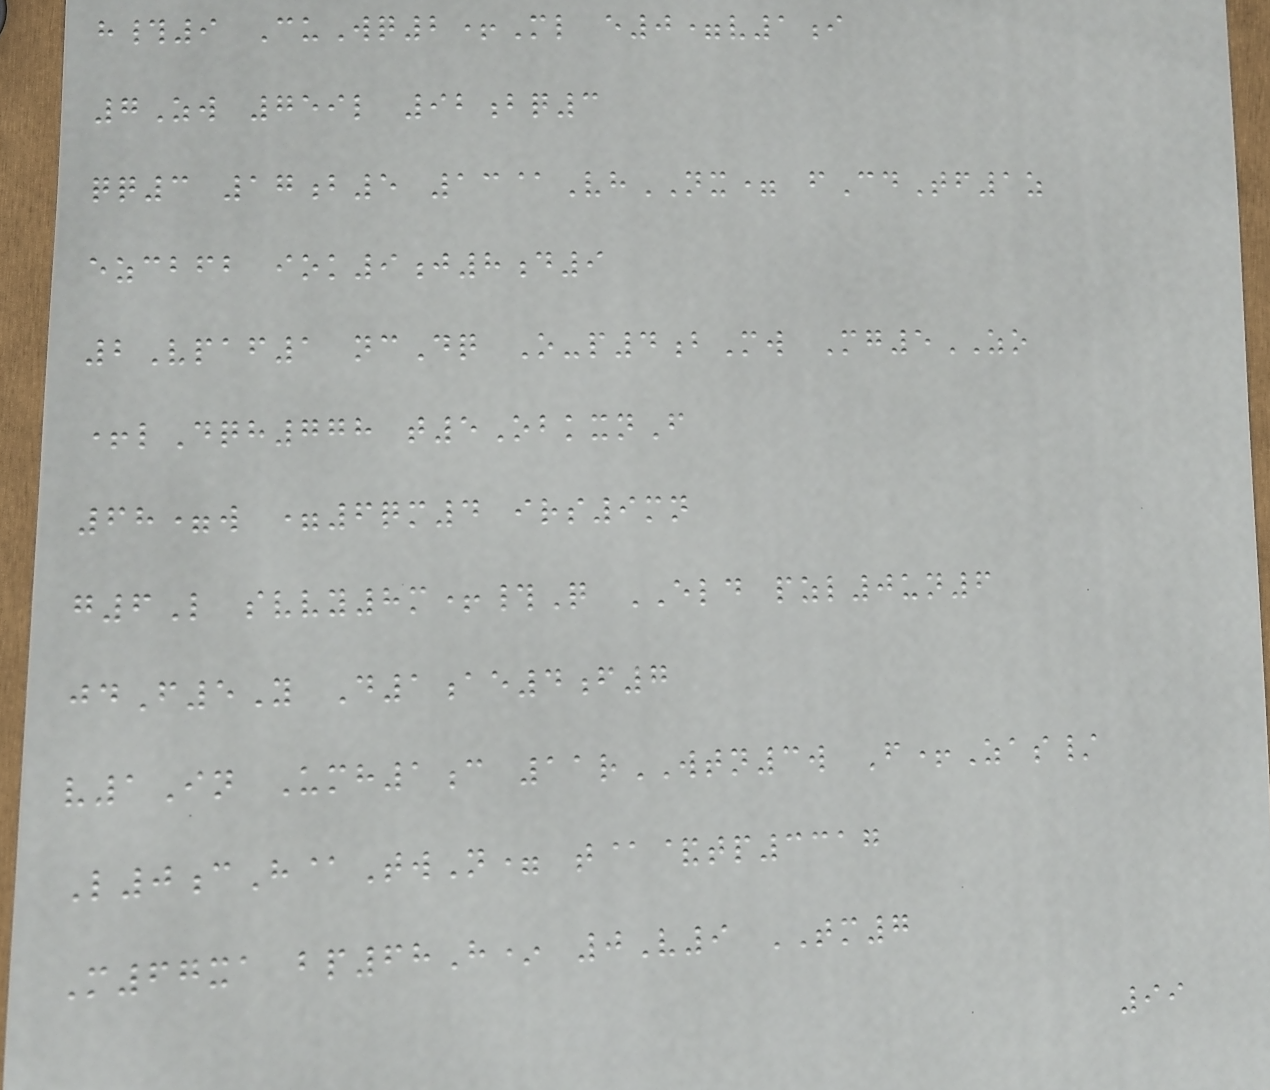h#9 CuWq2+Ml e0=v1i
7Zw 759l 92bq3
qq3 17b5 13@VhNX= fCdTf1z
ezcbfb iok9j8d9
2Vpaf1 ncDq O-p4bMw Mg5ZO
+lDqh778 t5ObkxnF
68=w =6qm4 irs9mn
g6L svvy8m+#Q ELD pzl0un6
jdF5Y D1ae4f7
v1In Umh1c 11rWTN3w F+Zas/
L0cH@TwN= t@&tp3317
M67xa bp68H* 0V9 TM7
99
